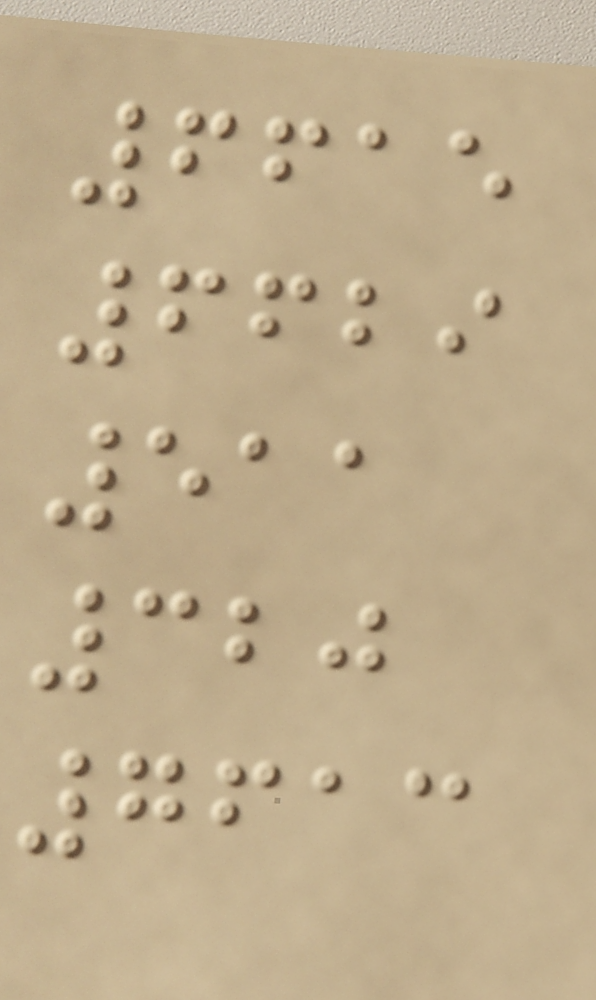6615
6629
511
320
7613
